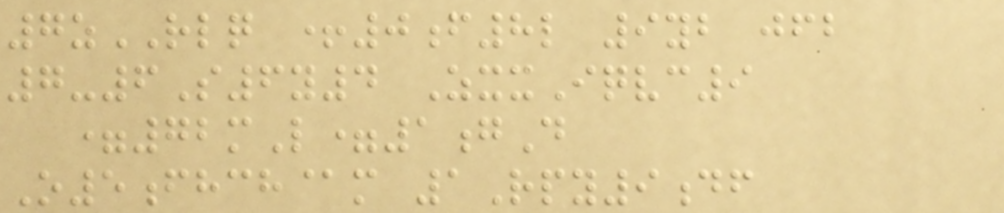7zRLQ +0f8l 9yb jfb
7-6S6y4 ZxxIqvc9
=72mL=1gD
O5fhch@m 1Rpy9df
